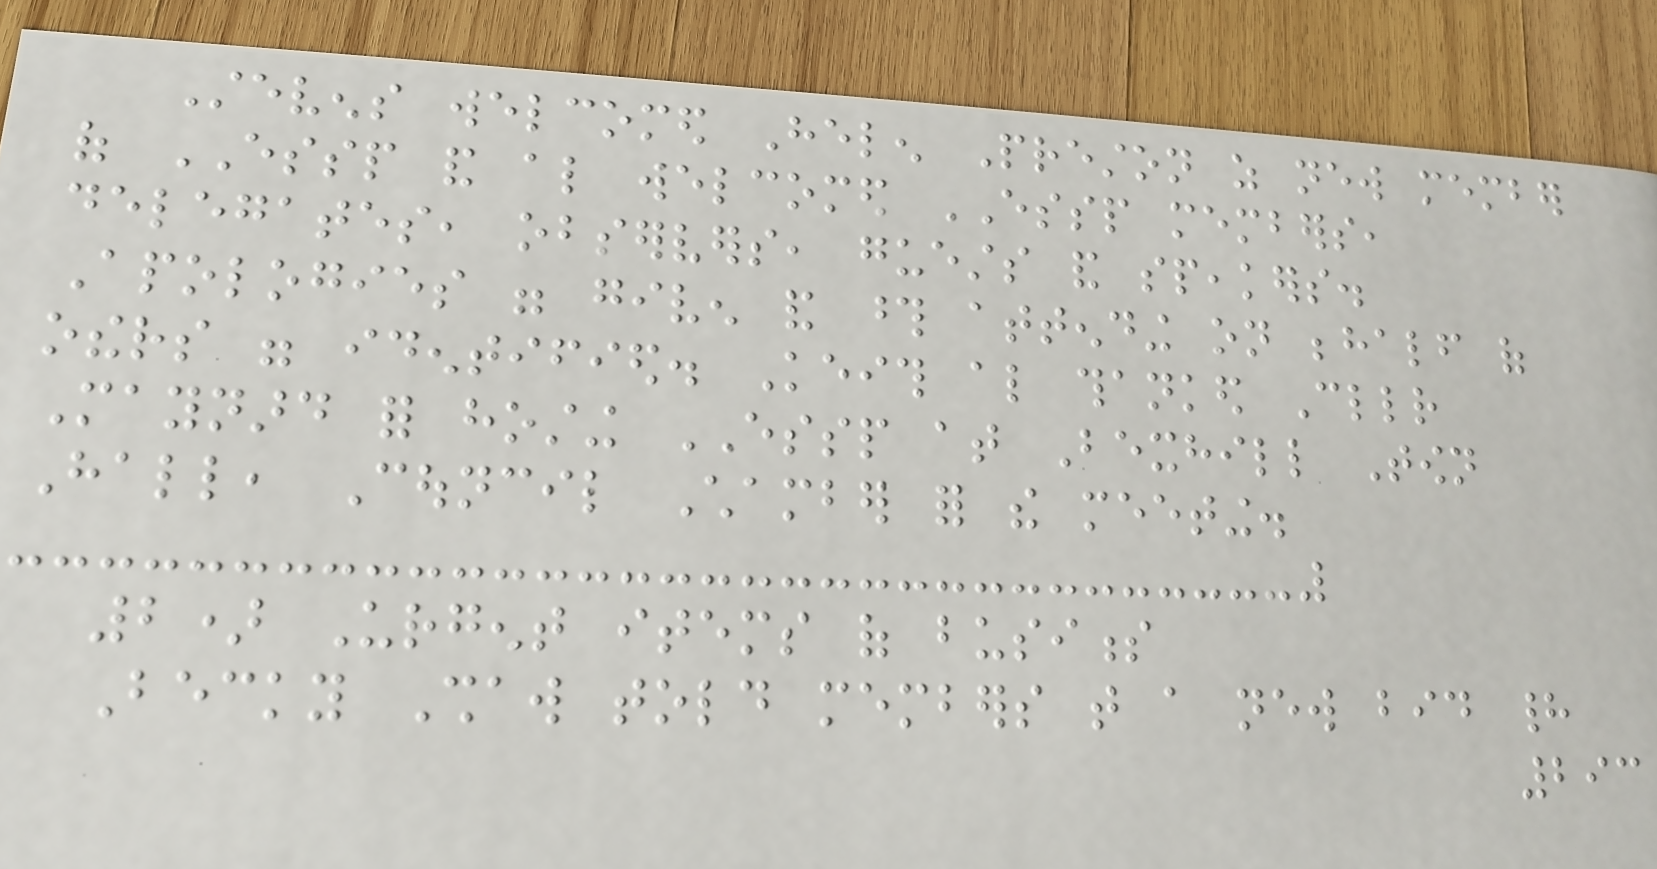Stevens welcomed Helen Preston as new member
of ESSP and also welcomed ESSP members,
delegates, observers, guests and speakers.
Apologies were given and those attending on behalf of
others were identified. Keith also thanked Cllr
Maynard for hosting ESSP at Bexhill Town
Hall, Council Chamber for the meeting.
2) Urgent items of business
Becky Shaw told members that a new bid had
293
